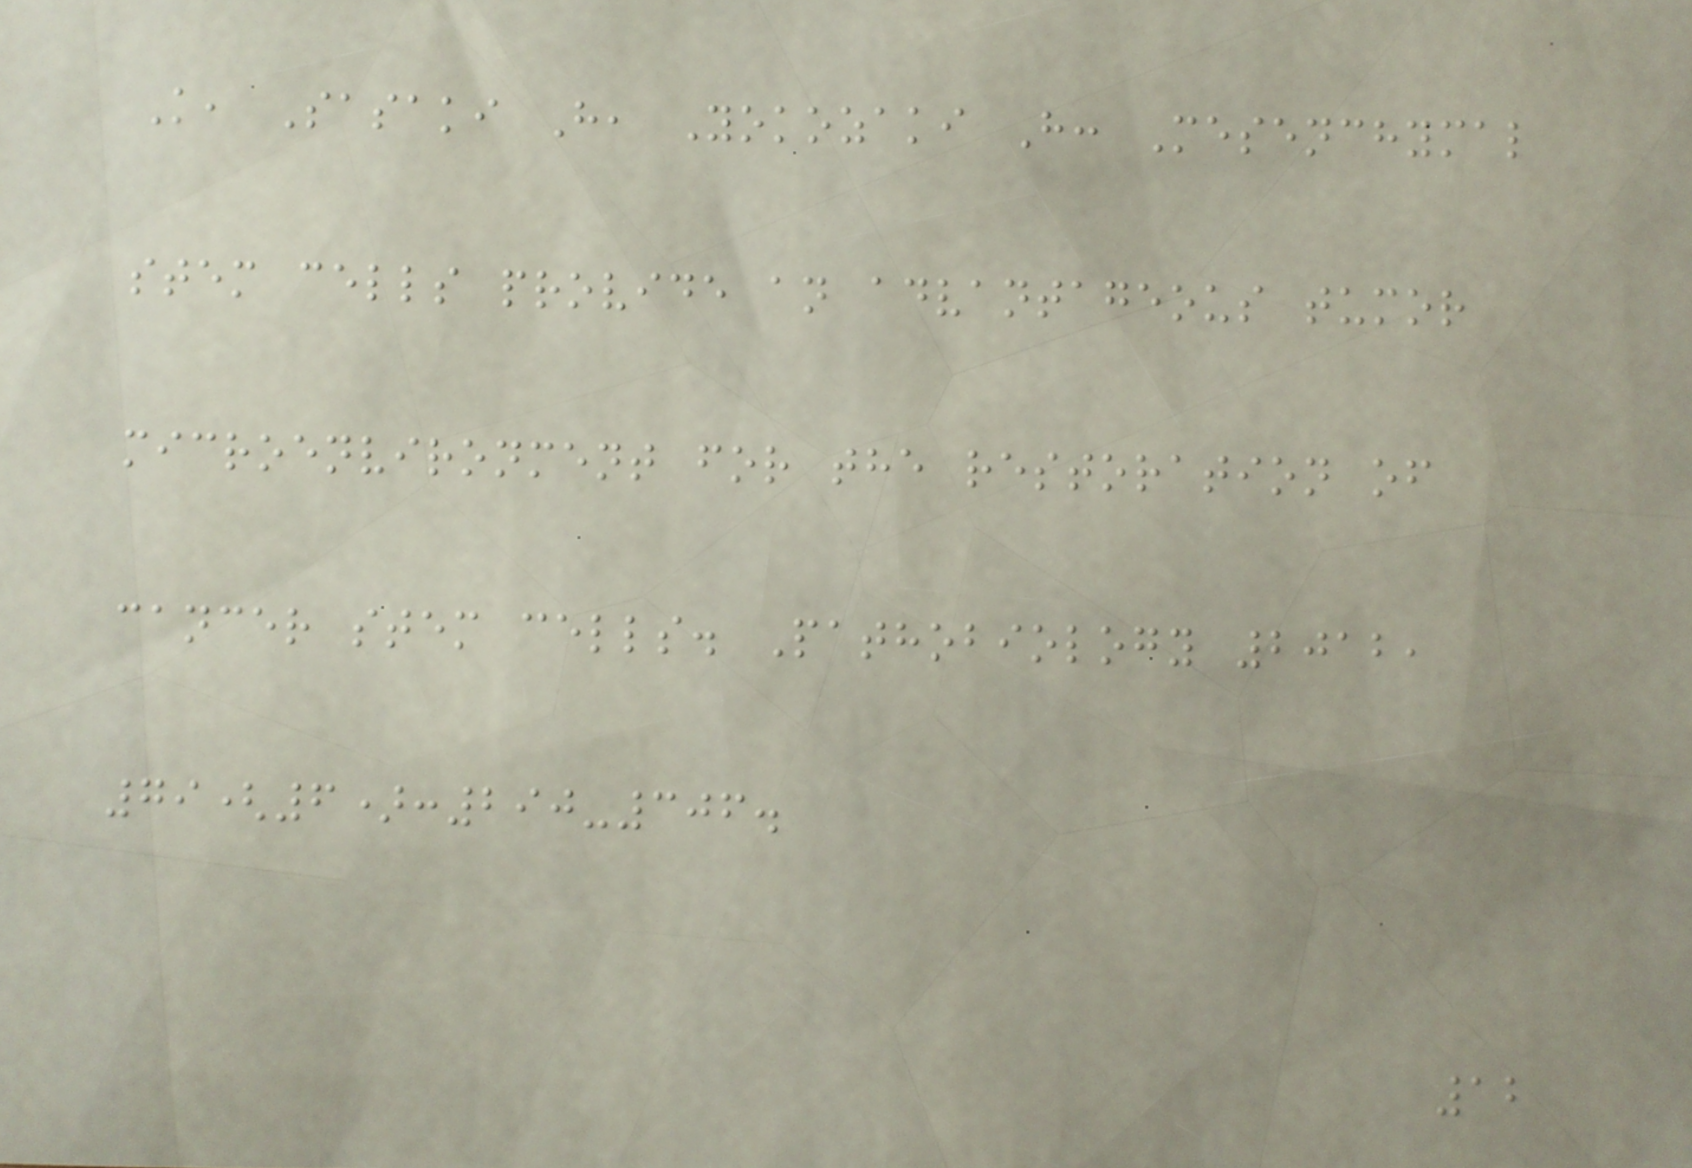K, Sasaki H, Yokozaki H: Mesenchymal
stem cells provide an advantageous tumor
microenvironment for the restoration of
cancer stem cells. Pathobiology 2012,
79(6):290-306.
12
